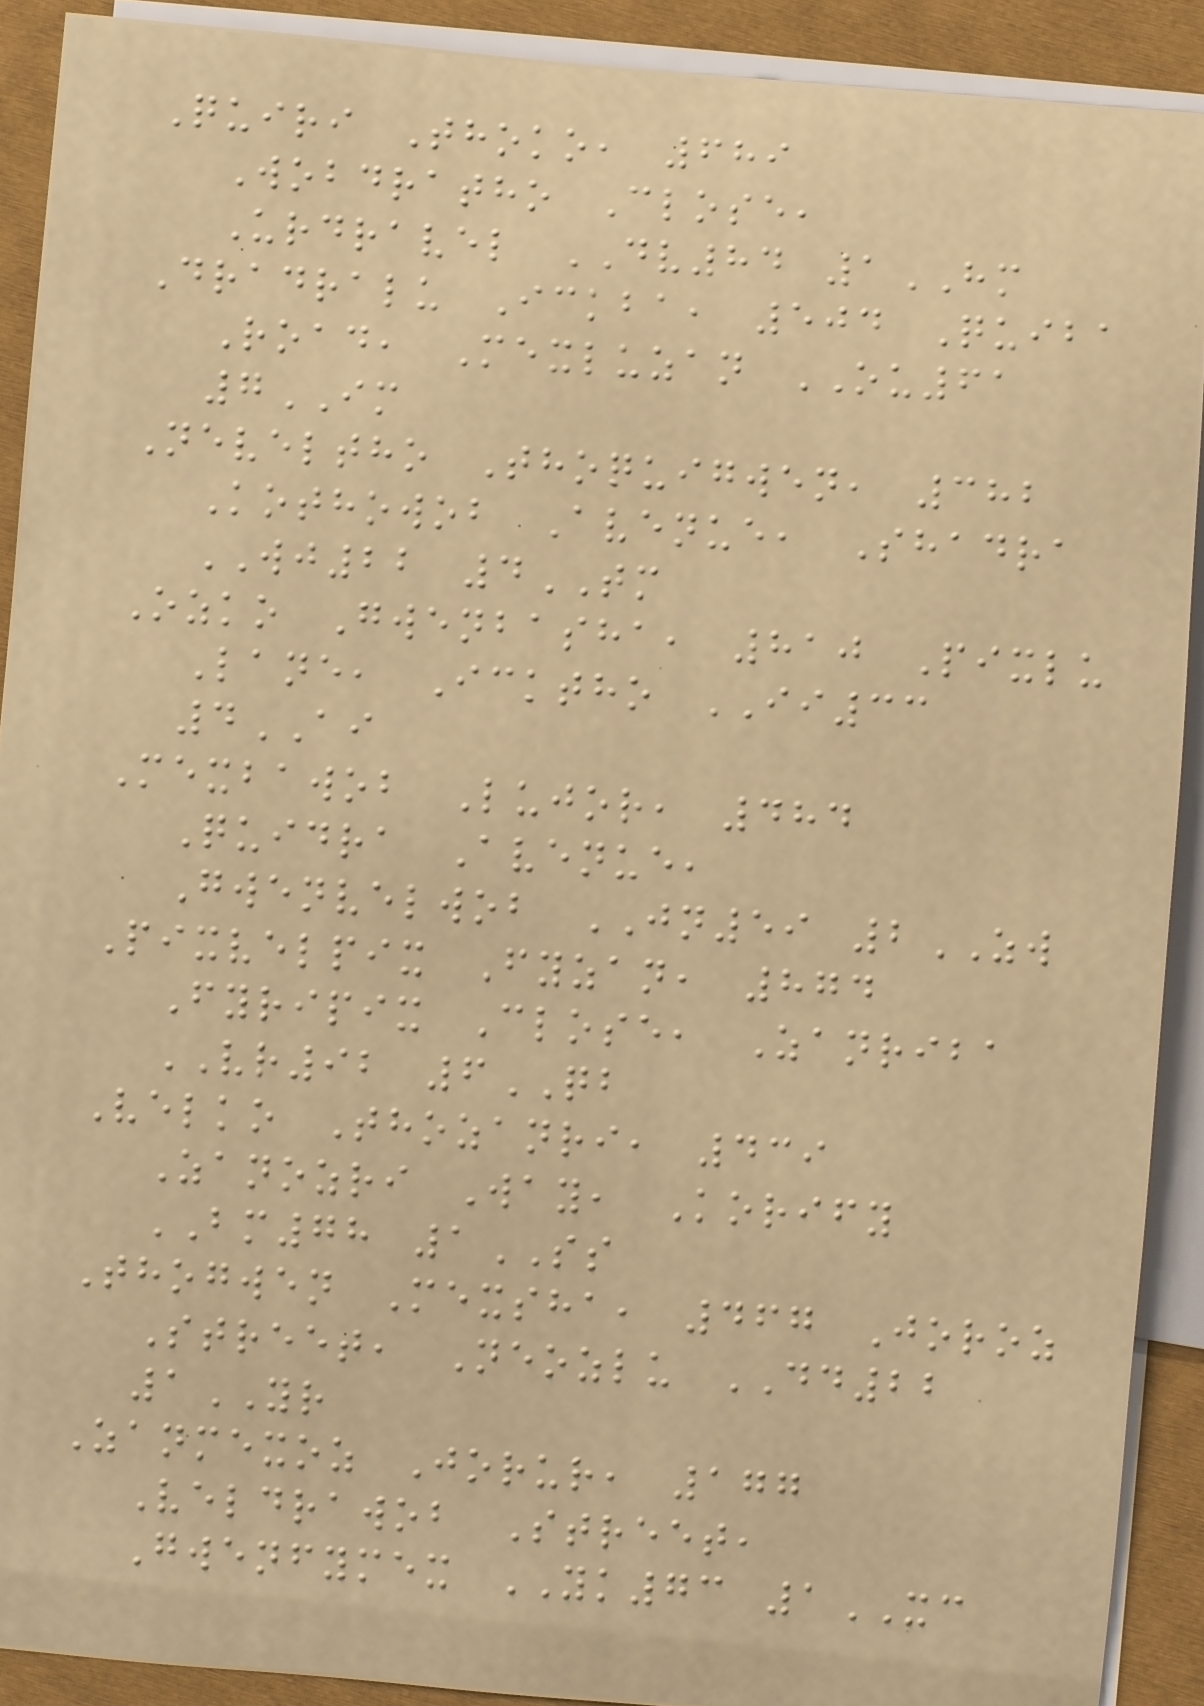Quiri Thoko, 689
Wobdratho Close,
Urdravel DV84 1HM
Dradralu Ickba, 504 Quiba
Road, Mexluzan OU61
7IM
Neveltho Thoquigwen, 382
Kothowob Avenue, Shadra
WJ22 4TM
Ozko Gwenbasha, 810 Pixlu
Lane, Icktho II33
4AI
Mexbawob Lujor, 484
Quidra Avenue,
Gwenvelwob JN59 2ZW
Pixvelpix Fyzan, 874
Fyripix Close, Zanriba
VR92 6QB
Velko Thozanri, 439
Zanozri Way, Korify
BM78 1SS
Thogwen Mexsha, 467 Joroz
Street, Neozlu DD22
1YR
Zanmexoz Jorur, 177
Veldrawob Street,
Gwenfymex YK73 1XC
